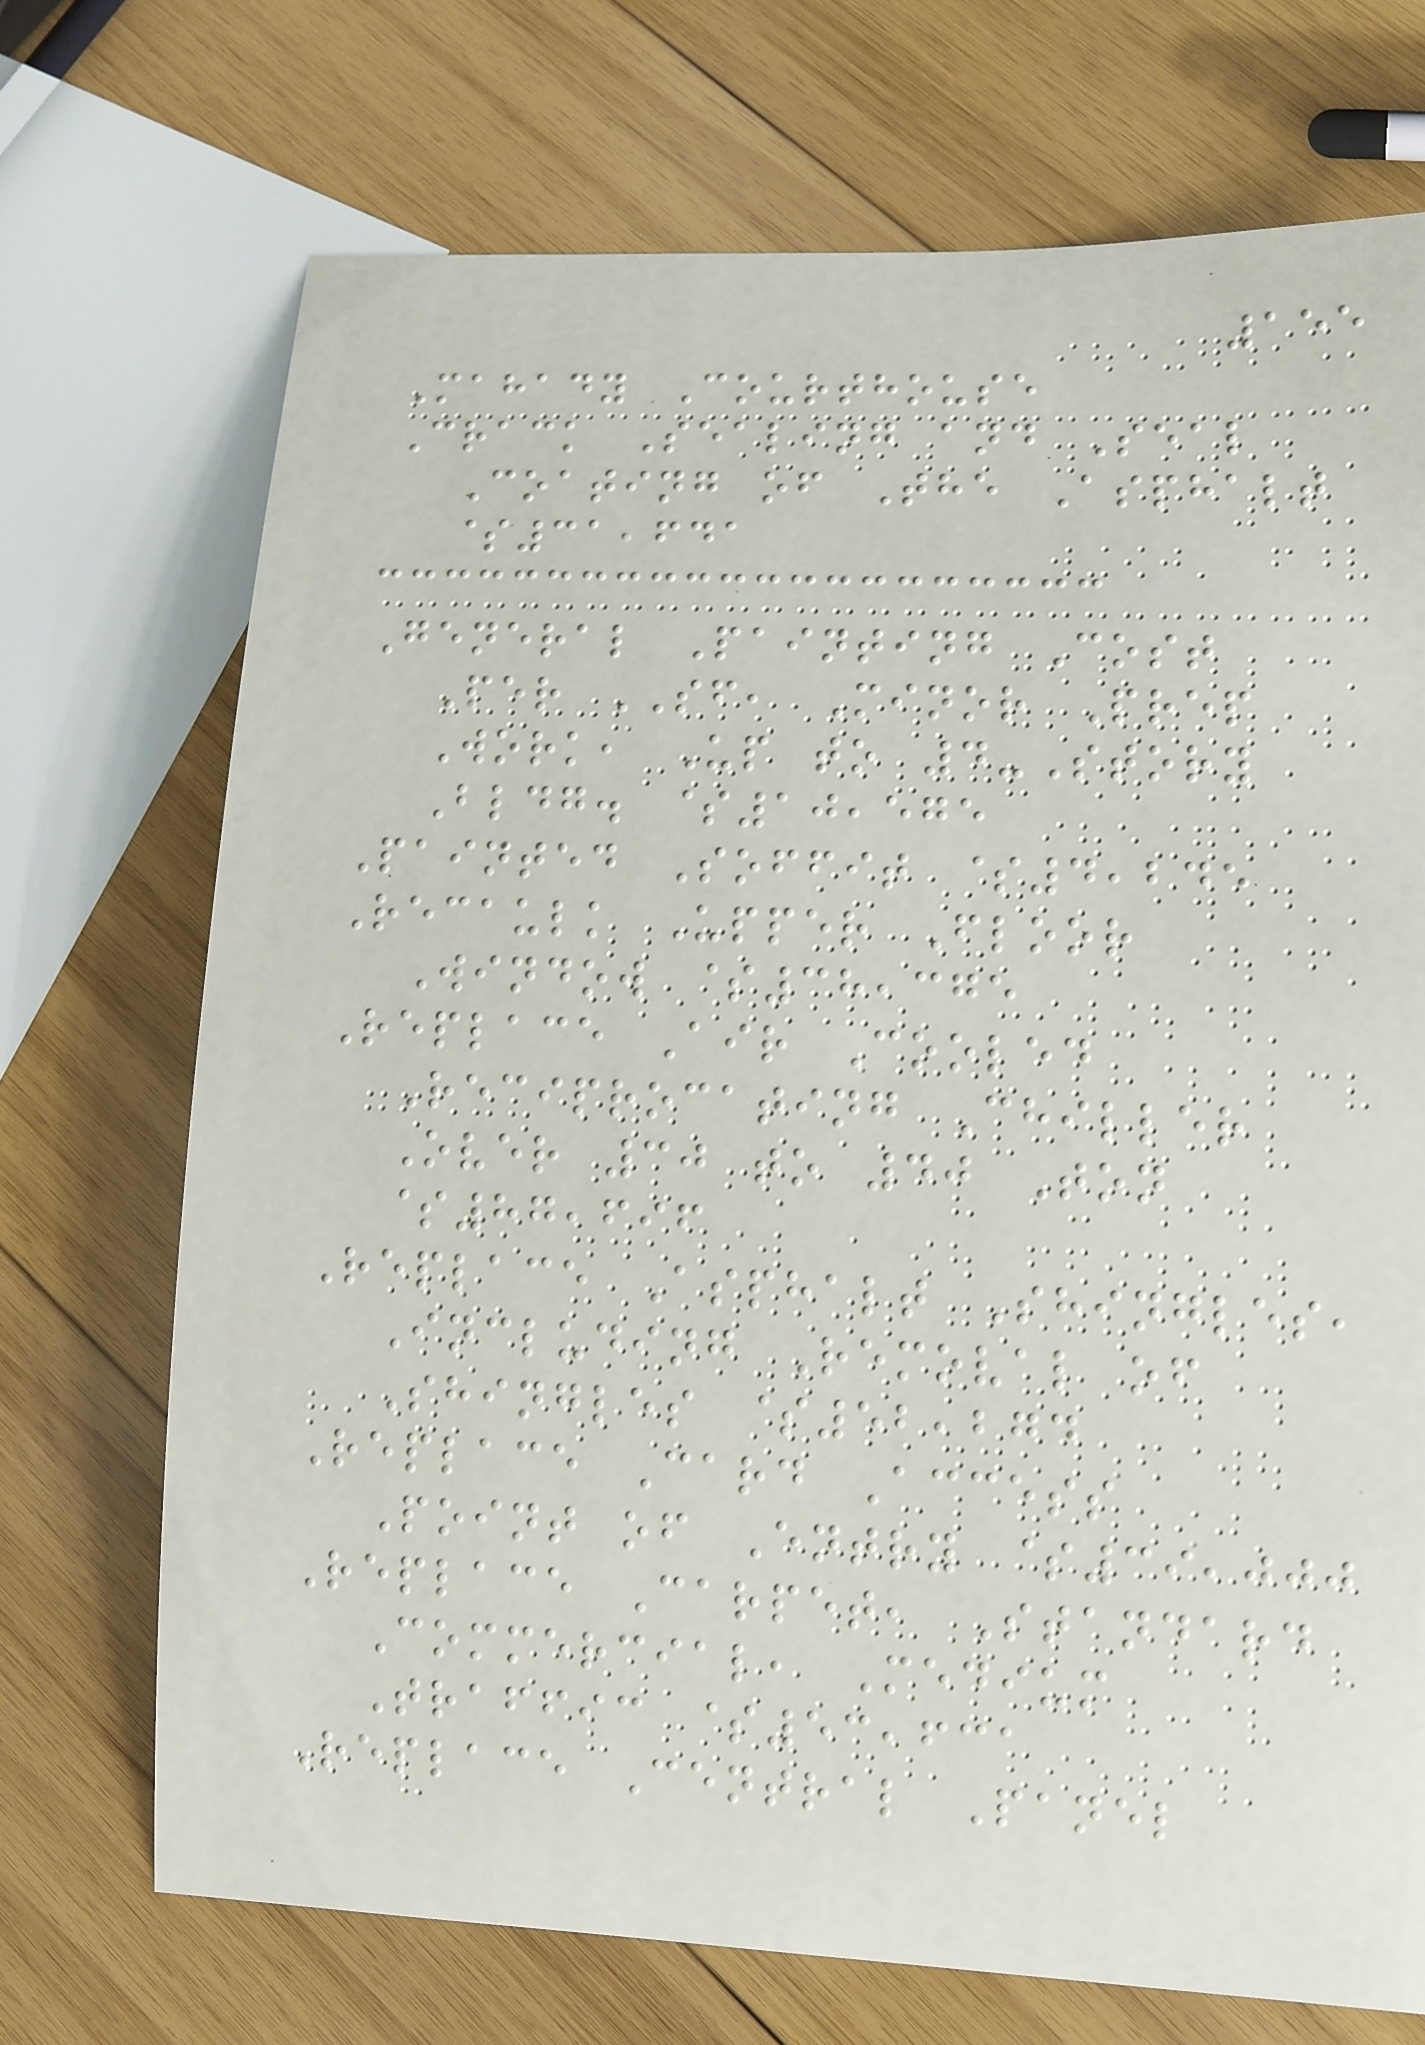155
Mahady Courthouse
Crack Sealing and Seal
Coating of The Asphalt
$31,641
General Painting Cost
Per SF, Minor Prep
Work, Up to 4-Story
Bldg. $10,575
Painted Soffit $4,245
Recaulk Upper Floor
Window $38,375
Replace Air Cooled
Reciprocating Chiller
Over 30 to 40 Ton
$87,696
Replace Asphalt Shingles,
Including Removal of
Shingles $52,274
Replace Card Access
Point of Entry $39,000
Replace Carpet, Standard
Commercial, Medium
Traffic $53,631
Replace Central Panel
